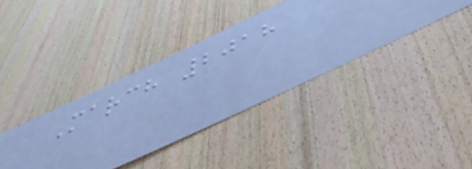March 2018
